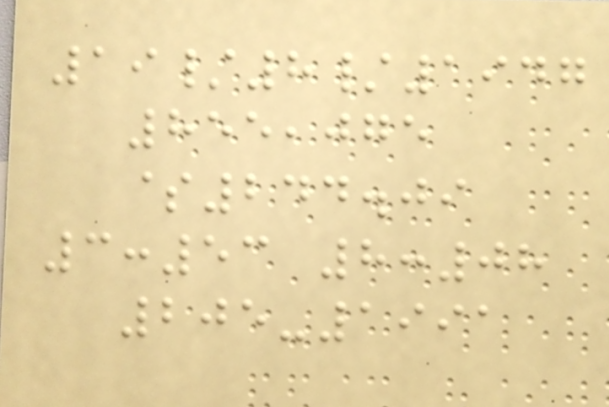19/8/1947
855,075
$244.09
3:53 8:08
205-1991
